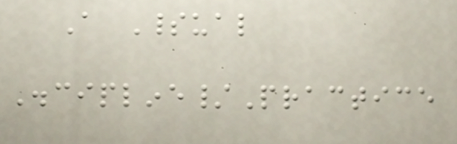A Spiritual
Discipline/Practice
